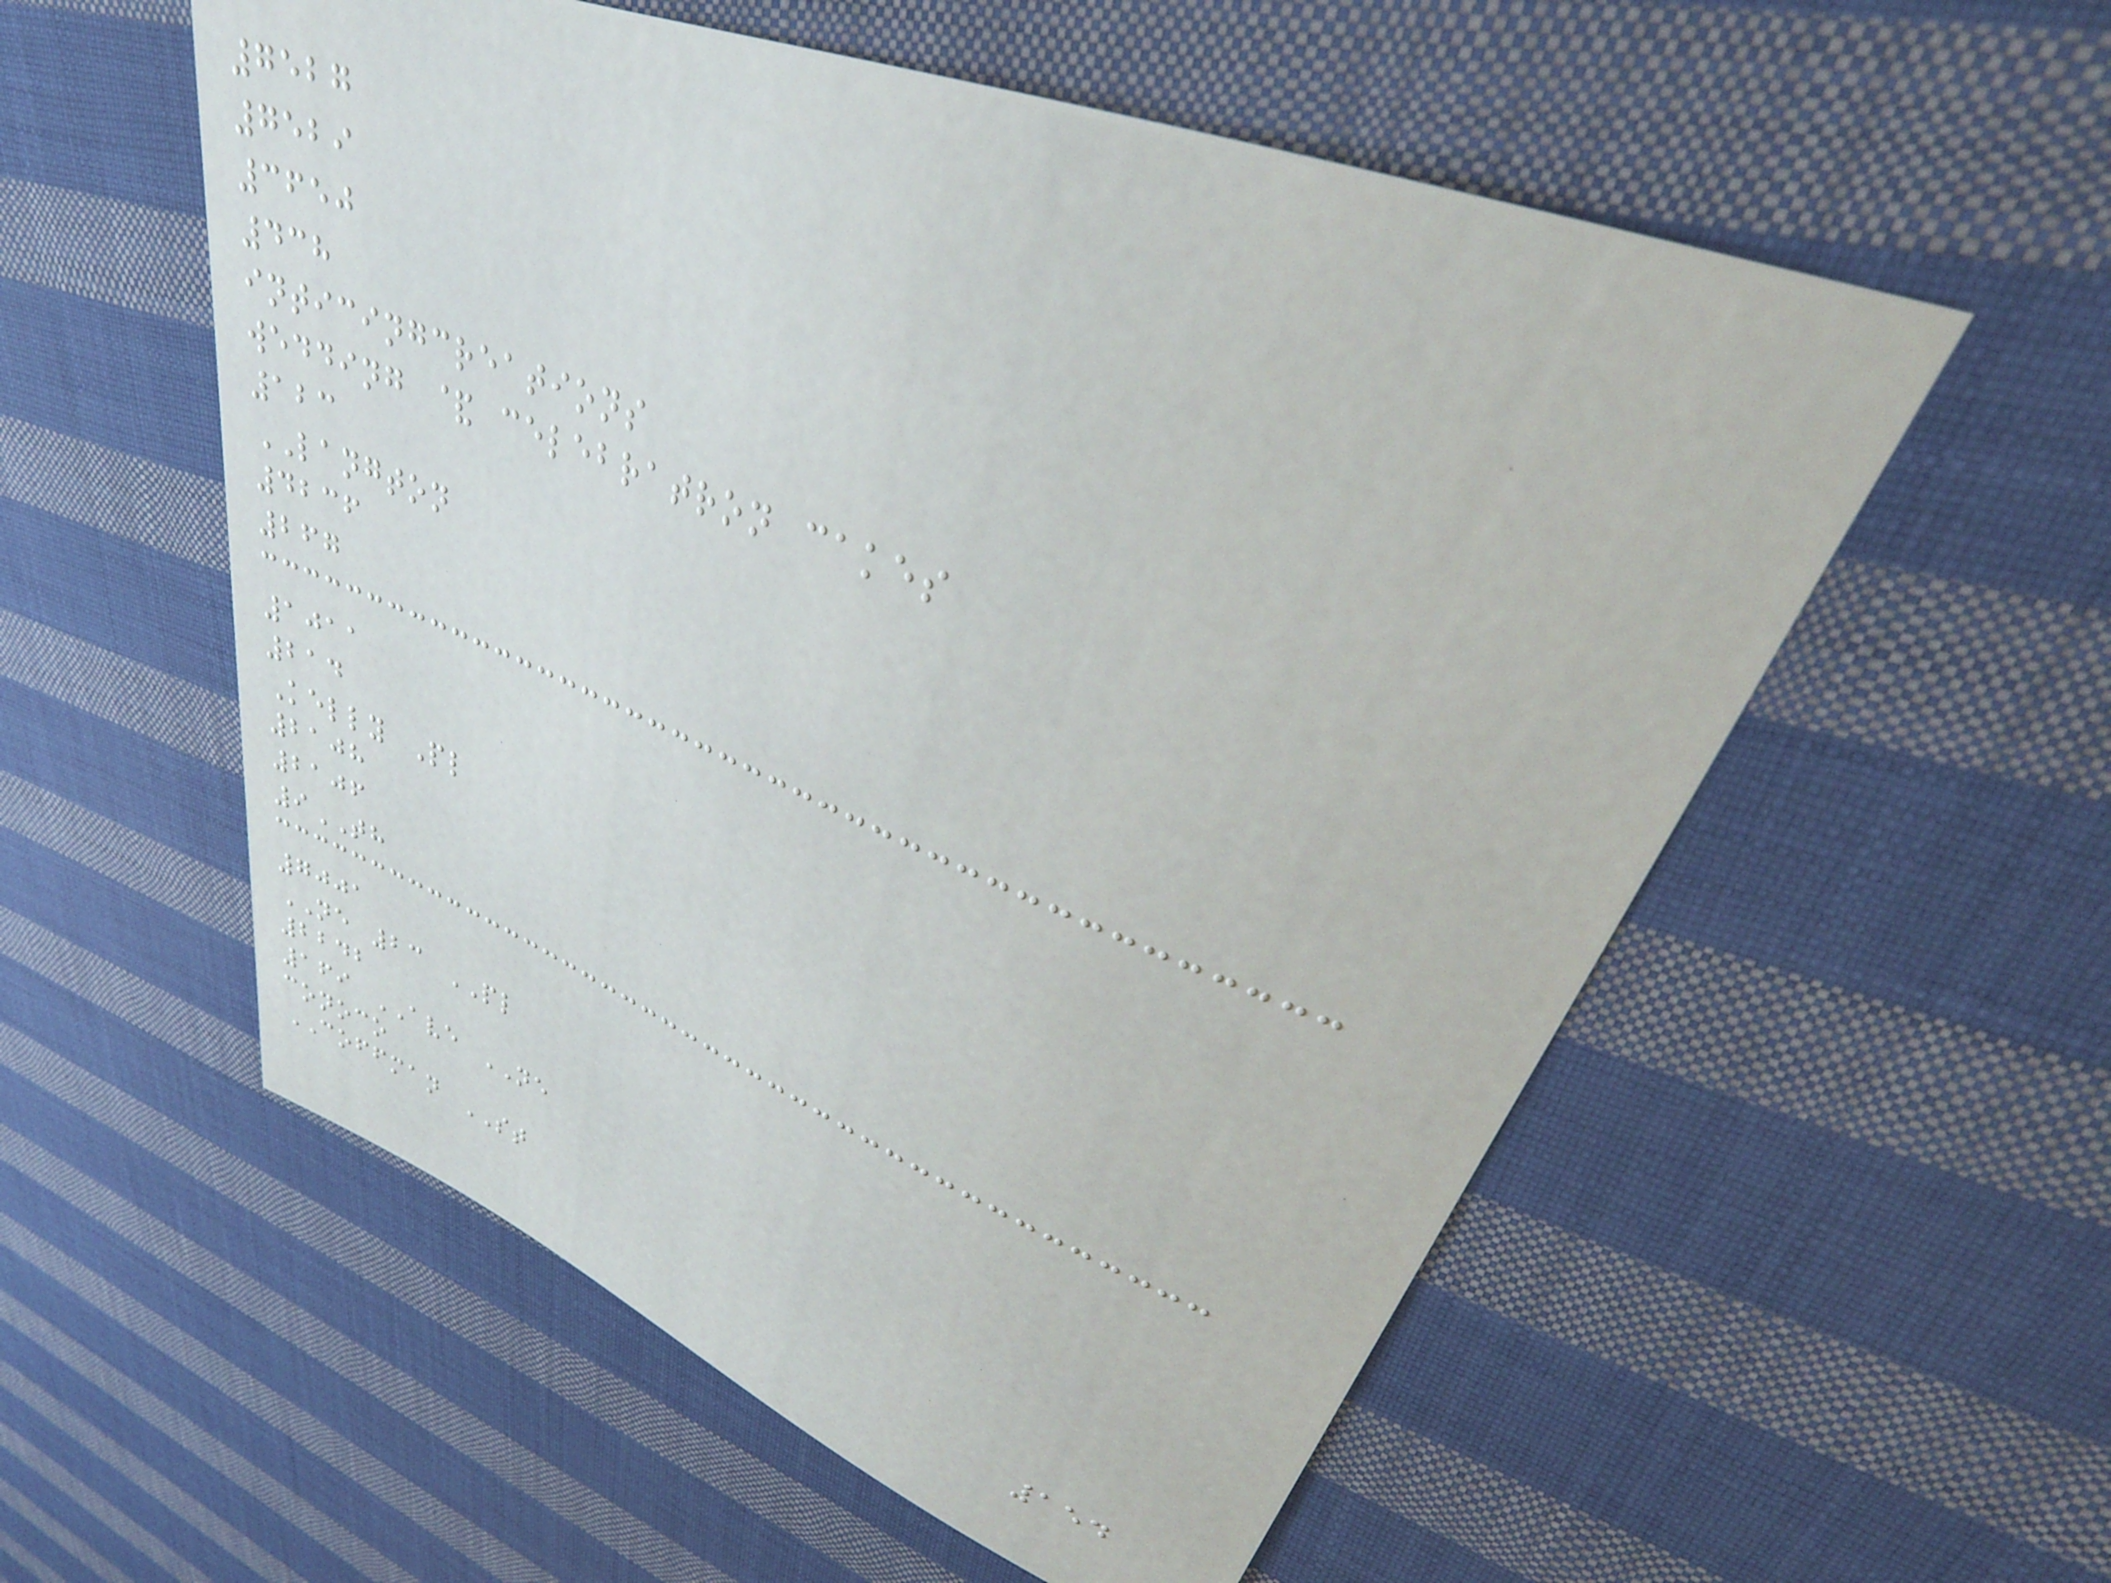7527
7529
3650
438
inticingcreations
wedding & celebratron cakes
123
LANGTON
4236
267
1011
214
Kelly Pl
2108
2106
9TH
7001
NE 23 PL
2242
169 AVE NE
conoco
COFFMAN ST
154
